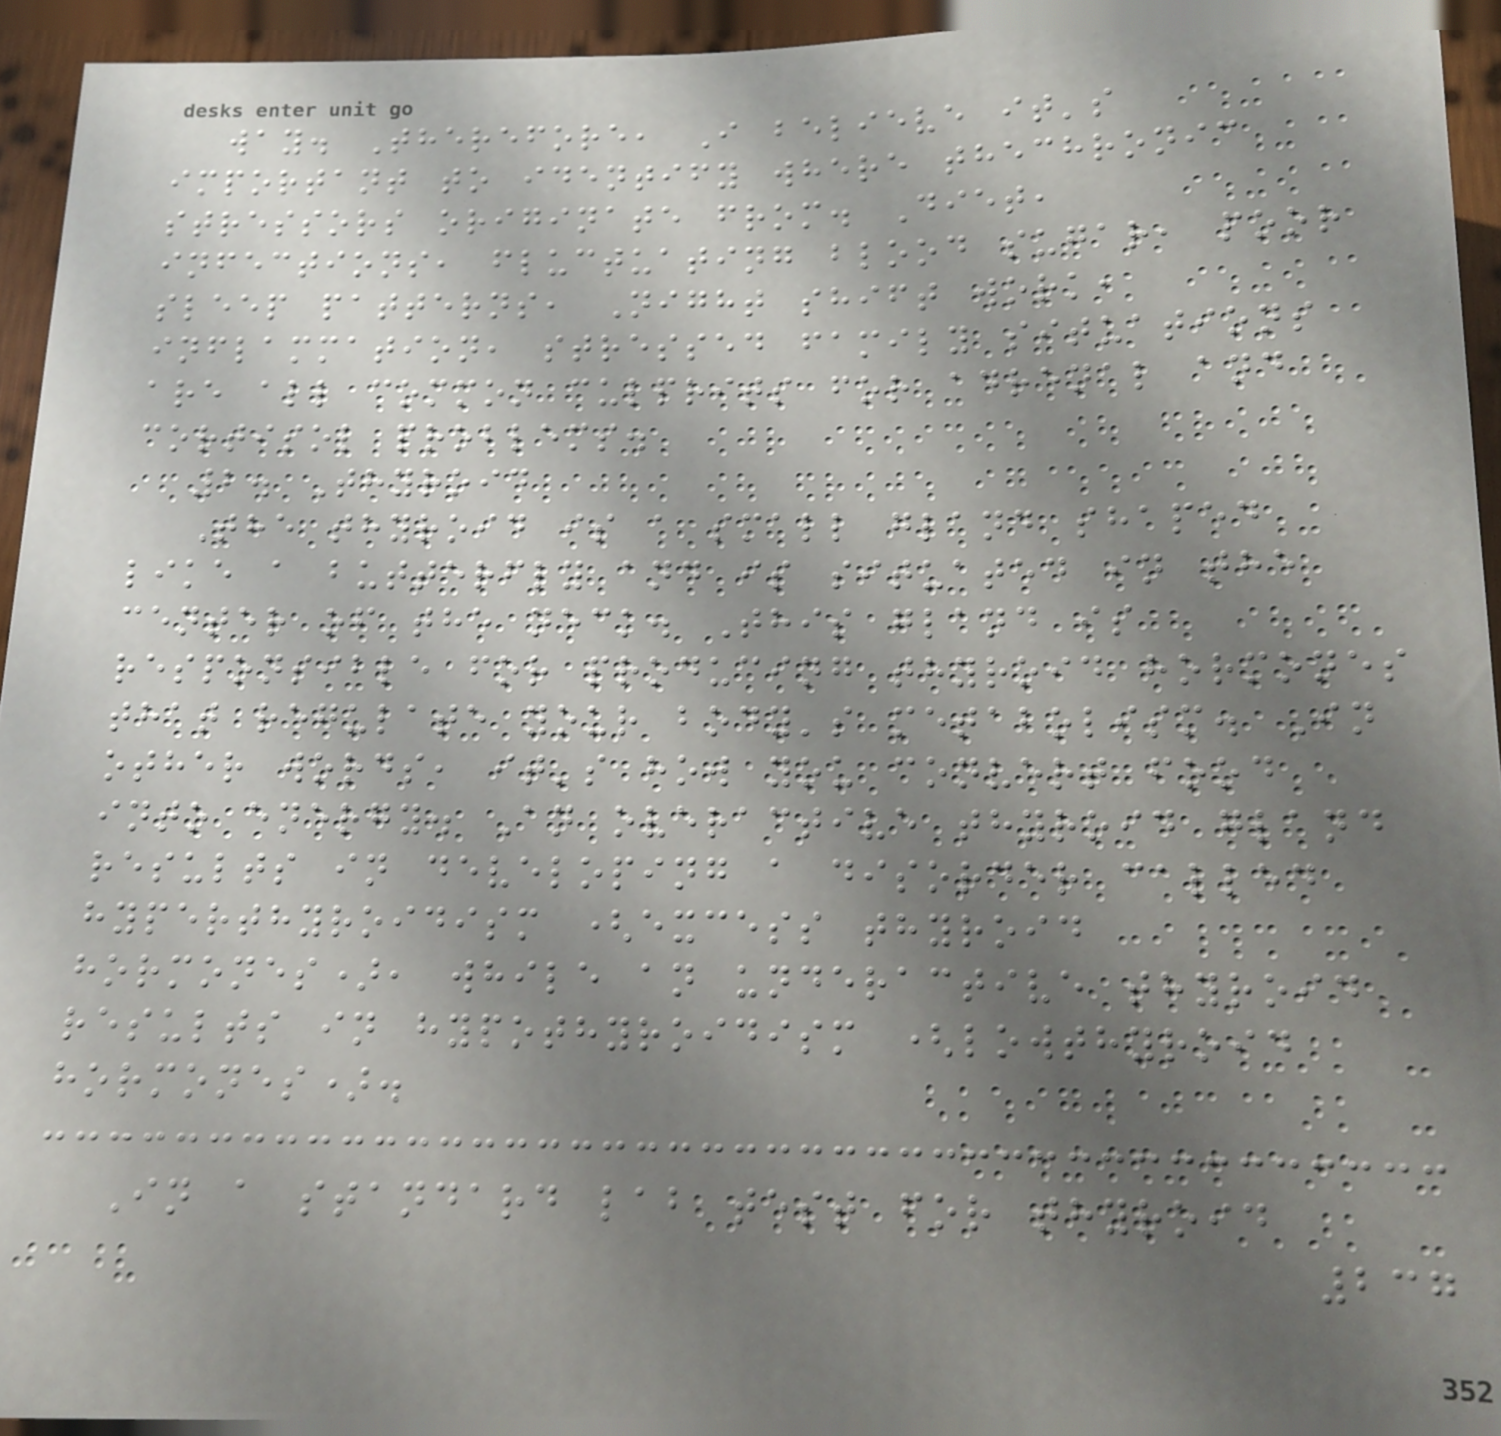way. Therefore, I believe it's
important to identify where thechronic
stressors originate from. Diet,
infections, fluctuating blood sugar, poor
sleep patterns, Night shift work,
inflammation, stressed family situations
are all common culprits for adrenal and
cortisol problems.
2. Thyroid
The thyroid is a small gland shaped
like a butterfly and is situated in the
center of the neck. This gland is
responsible for producing thyroid hormones
that regulate your body's metabolism. In
other words, it's how you convert food
into energy. An overactive thyroid gland
results in developing a disorder called
hyperthyroidism (excess thyroid
hormones), while an underactive thyroid
results in hypothyroidism (lowthyroid
hormones).
In a standard lab test for thyroid
237
